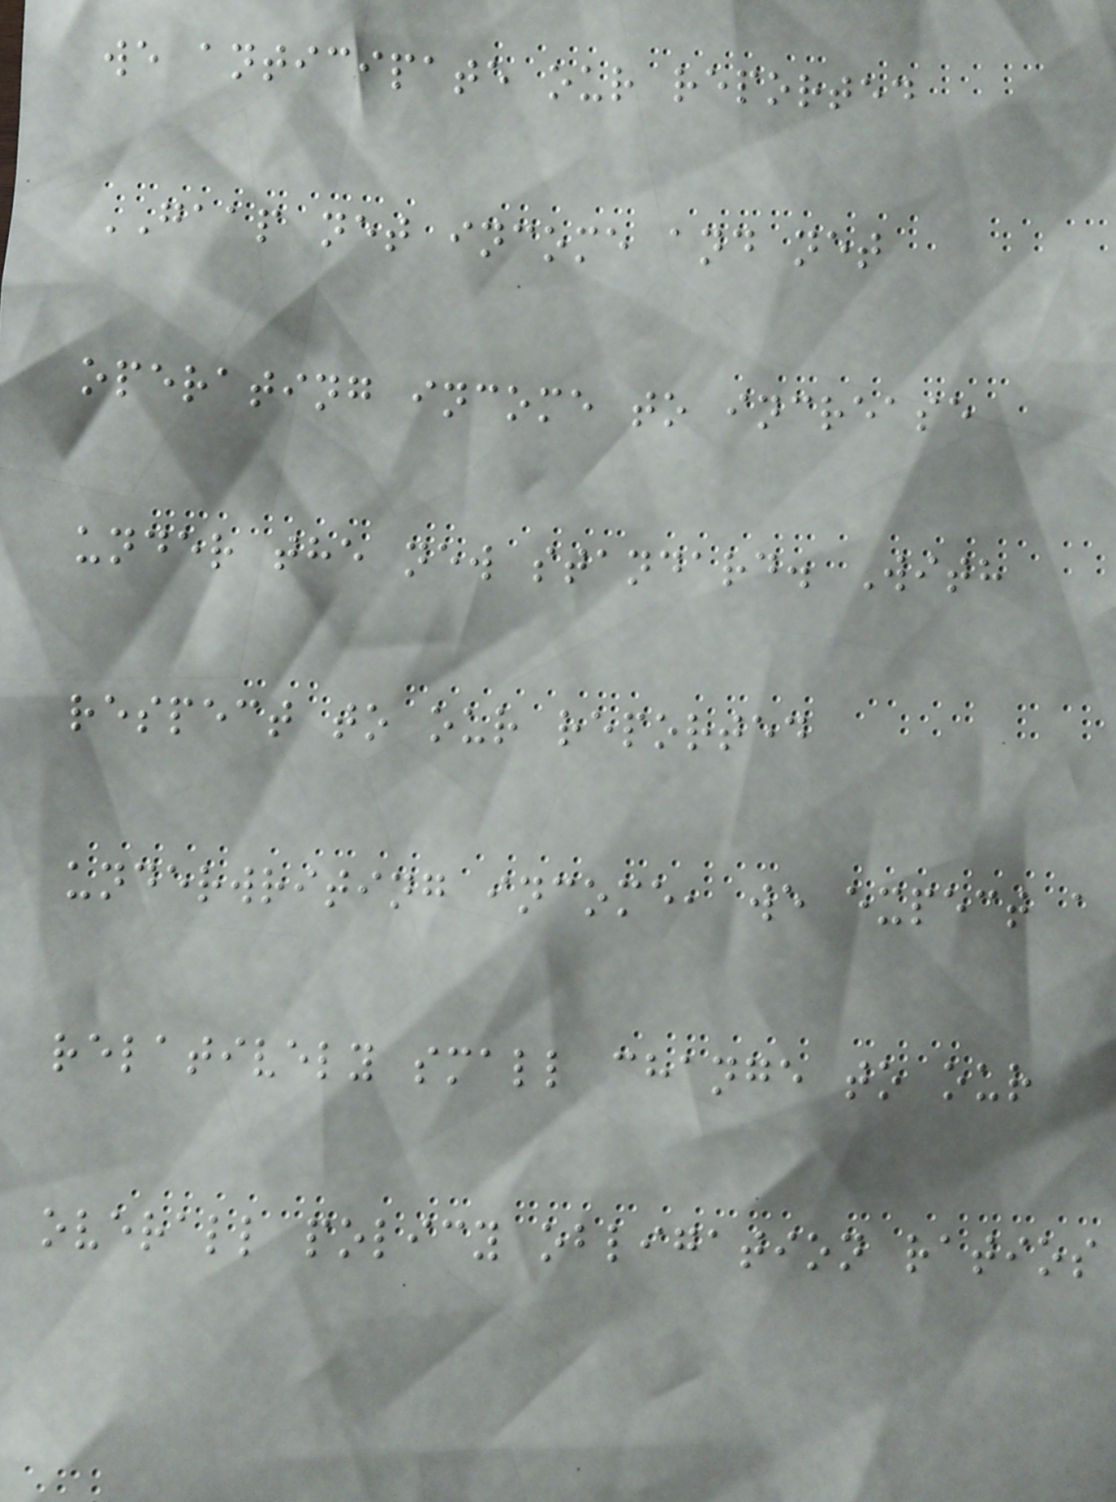we anticipate our reported
GAAP net income and net
operating income to increase
under the new standard. With
respect to our reported
underwriting income, we expect a
relatively small change to our
overall policy obligation ratios
